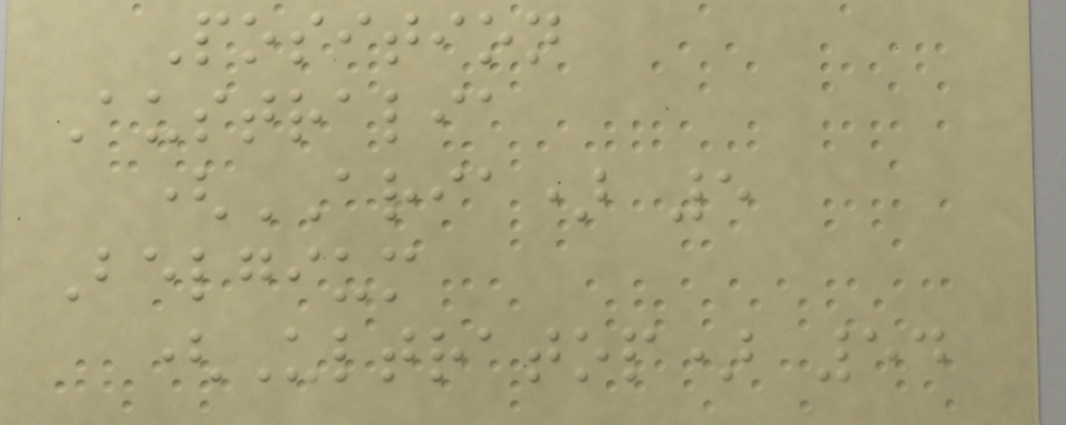Position
Australia
(ARIA) 5
Belgium
(Ultratop) 54
